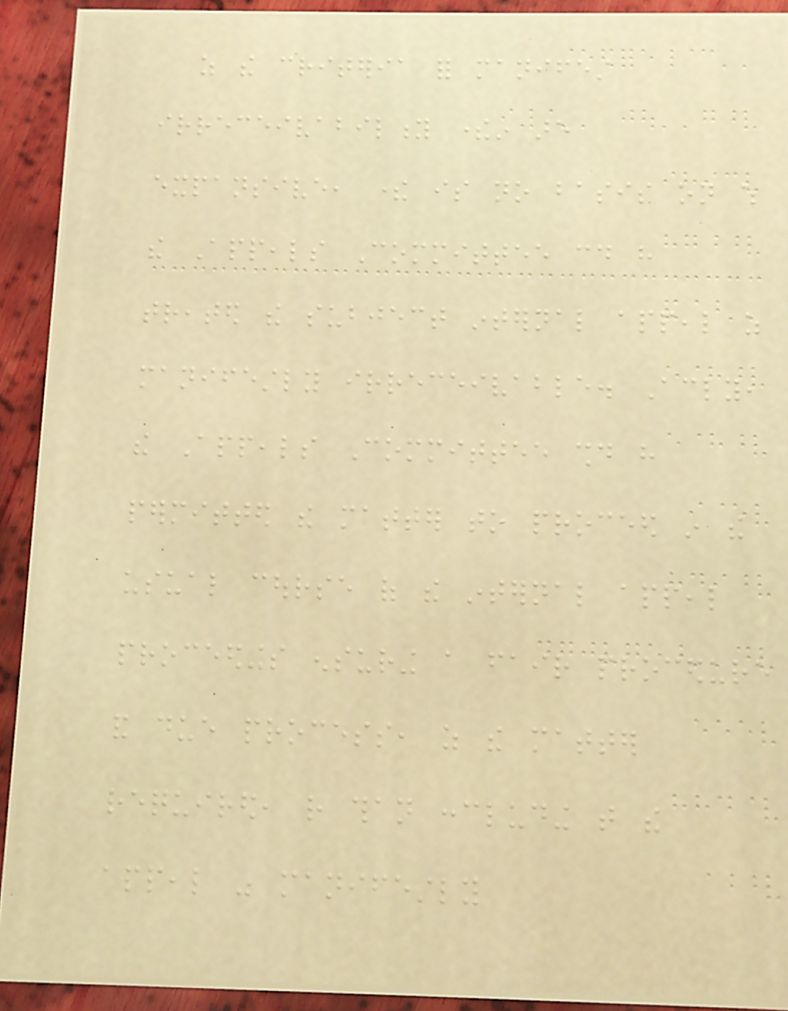as the criteria for manifest
irreceivability therein are
expansive, there is no basis on which
the Appeals Committee could have
treated the subject internal appeal as
manifestly irreceivable. Accordingly,
the Appeals Committee should have
permitted the matter to proceed in the
usual course of the internal appeal
proceedings ensuring a fair procedure
and due process, as the matter
required, rather than concluding that the
appeal was manifestly
